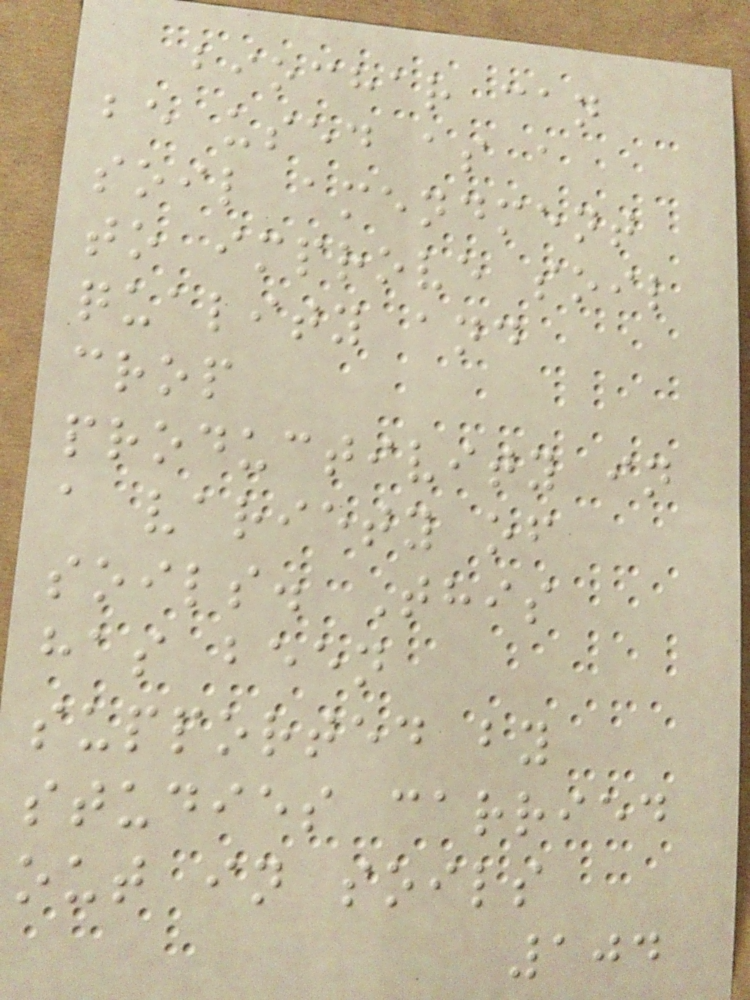biochar can
be used as a
soil amendment
to improve soil
quality and
crop
productivity in
a variety of
soils. This
has been
supported by
studies carried
out in soils
104
